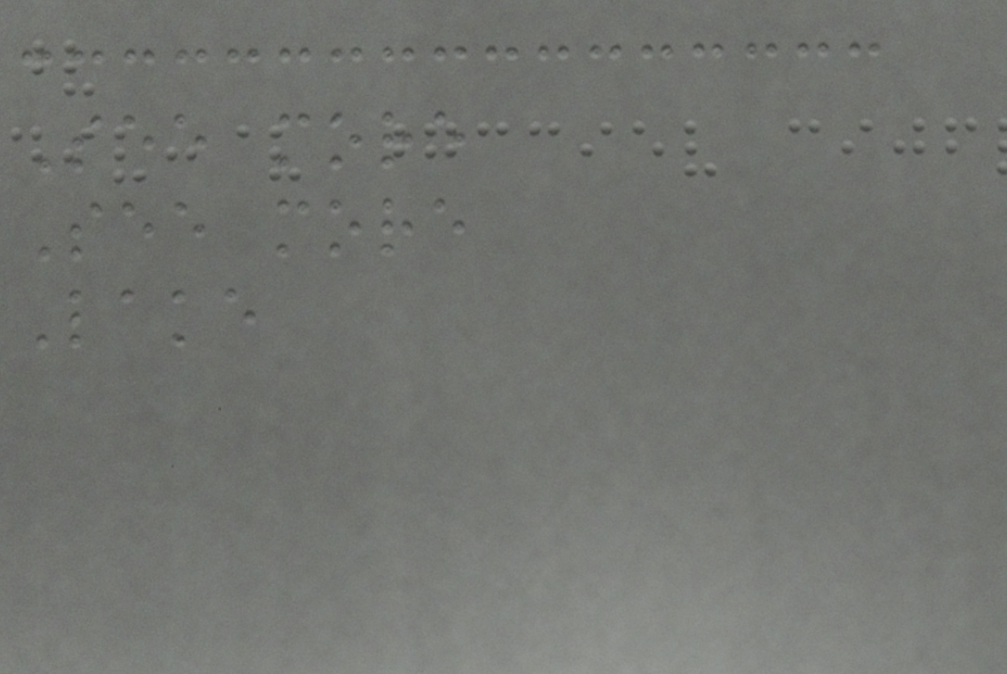See more
See more
Lake
